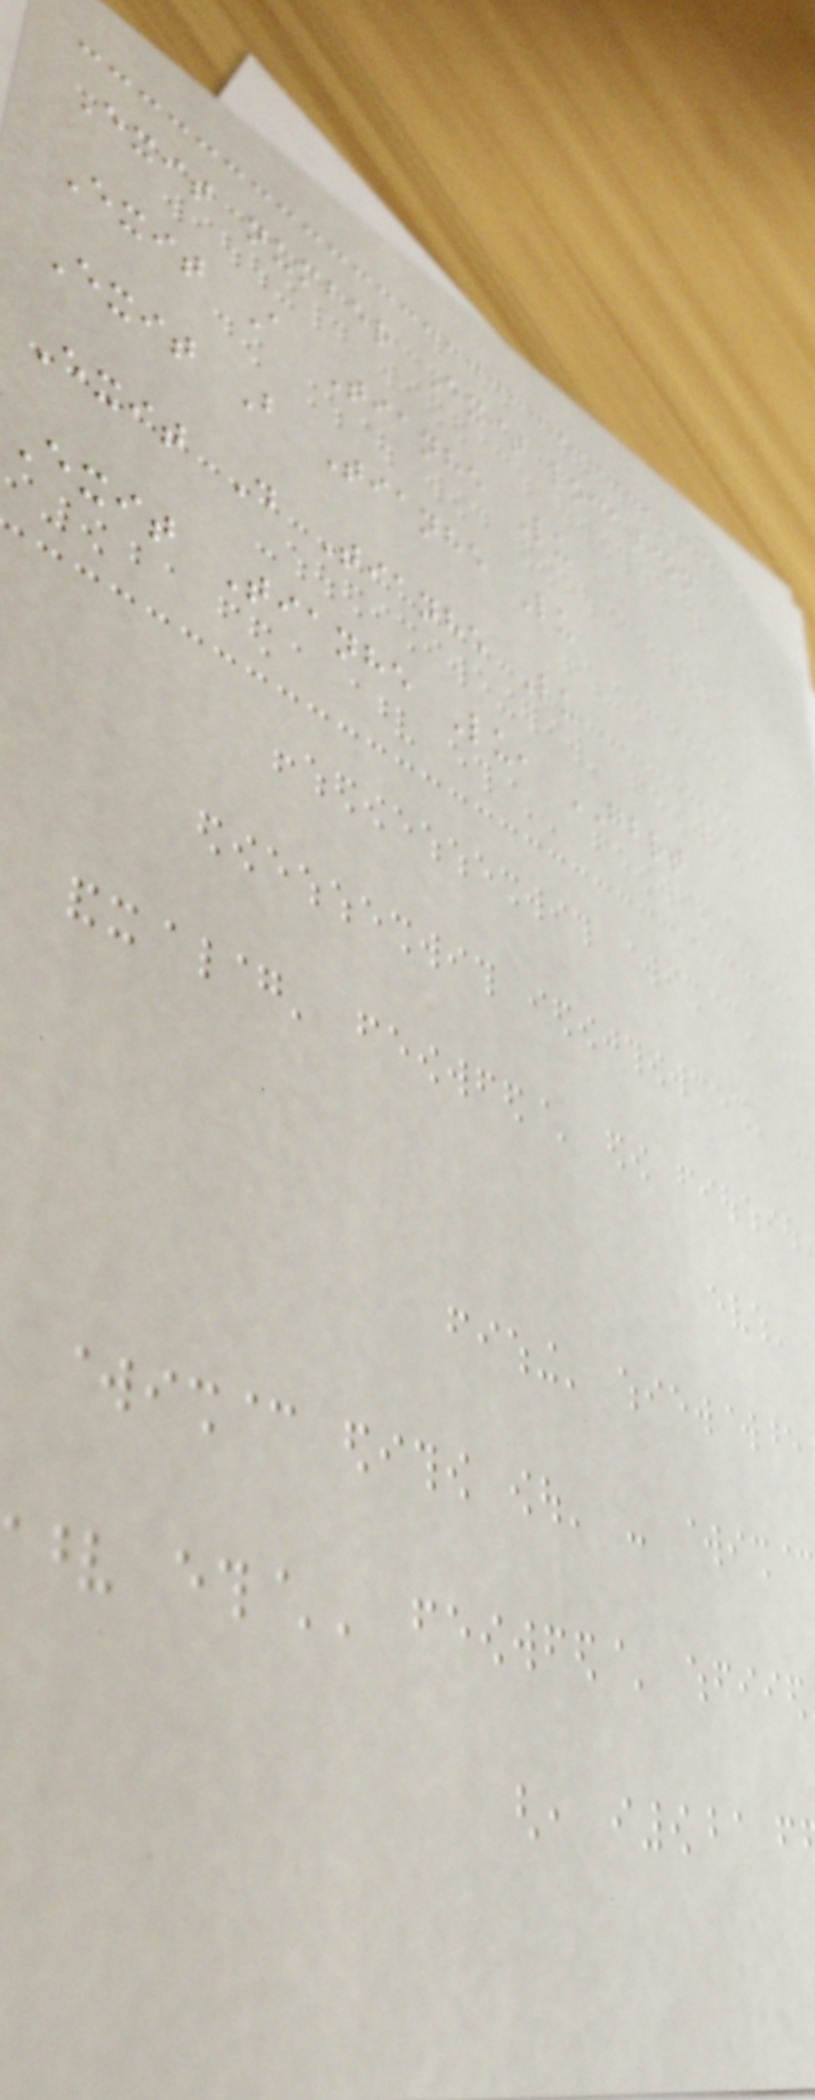Exit number Exit location
Exit A Tianhe Lu
Exit B Tianhe Lu
Exit D Tianhe Lu
Exit Tianhe Lu, GBRT
